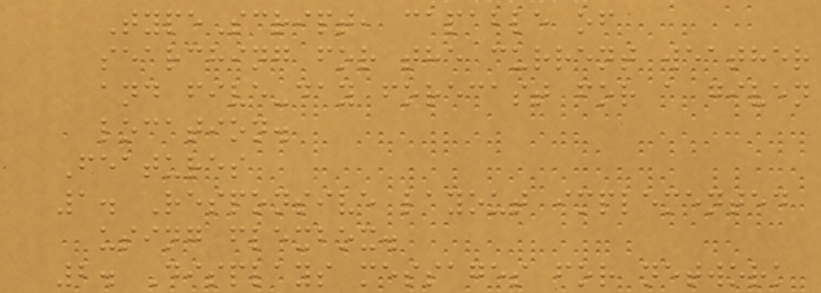TypeScript, capable of
searching for the current weather
and five-day forecast for a given
location.
Features
1. Responsive layout implemented
using flexbox.
2. Displays messages for network
